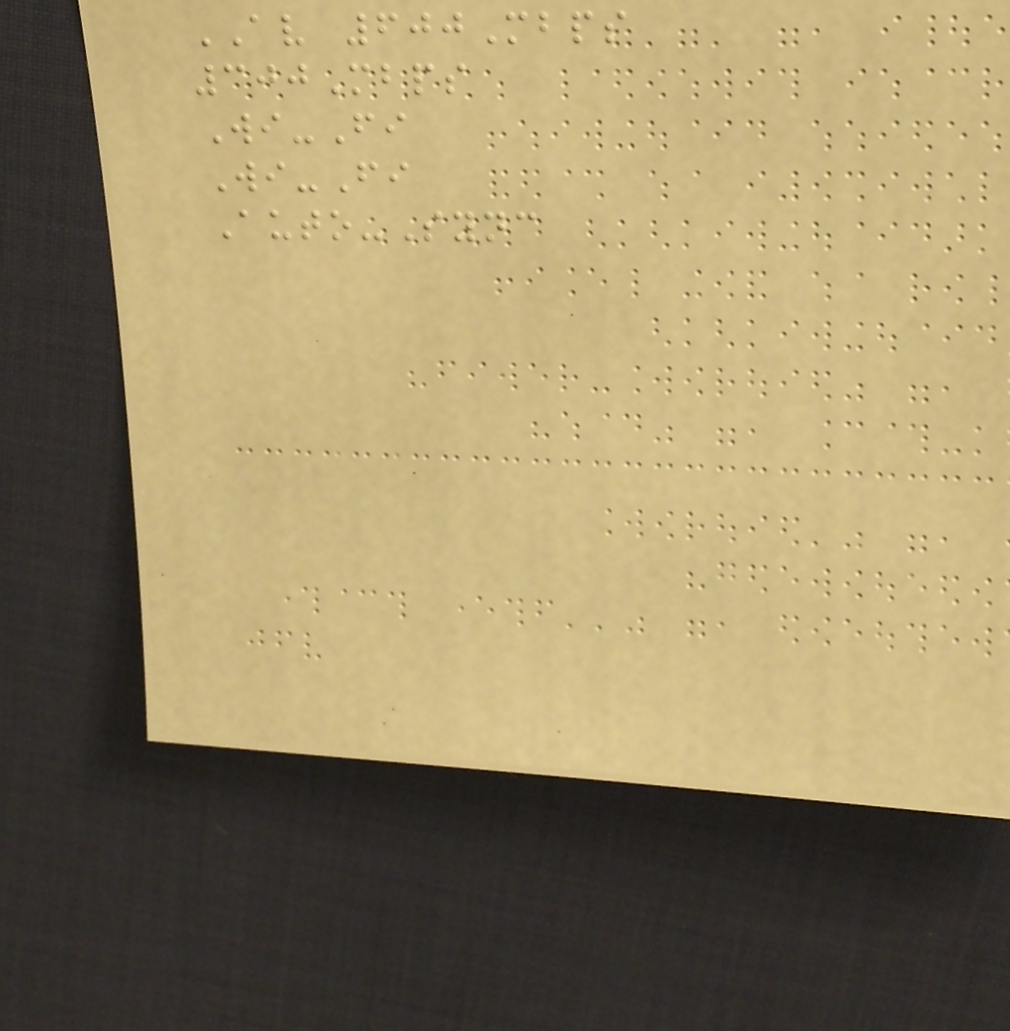AV 600Mbps
300Mbps
Wi-Fi
Wi-Fi
Auto-Sync
